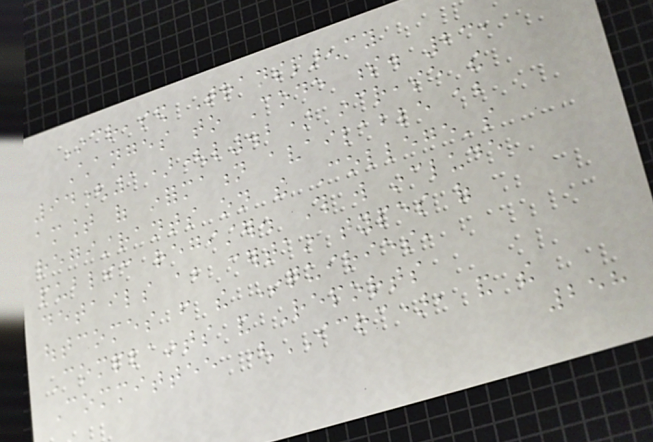Increased Transparency
Changes to Code s. 23,
94(1)(l.2) increase the
amount of information available about
registrants on the College's
public register. This will include
details about certain types of
outcomes from the Inquiries,
Complaints and Reports
Committee (ICRC), and the
258
